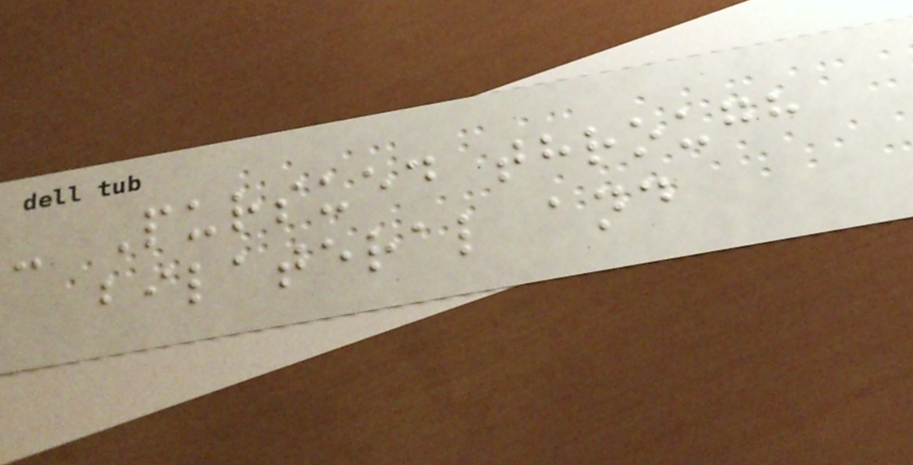- Pursued through
bilateral and
